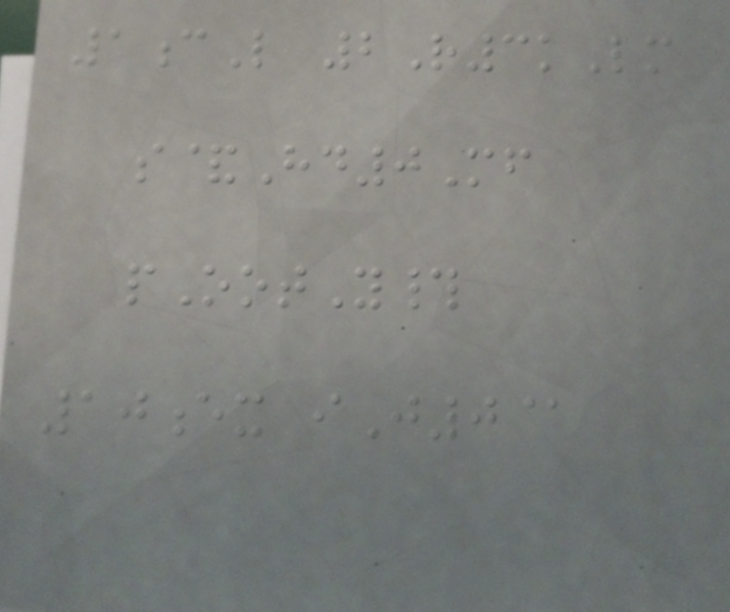1cL 2R3kLm
s&Hd0Mf
pOotY#
10ex iJ0@
